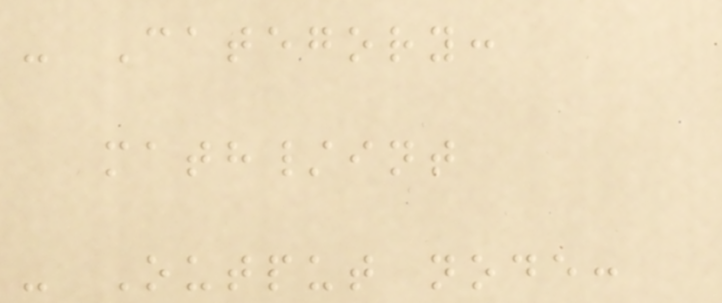- Category:
math/int
- Output node:
